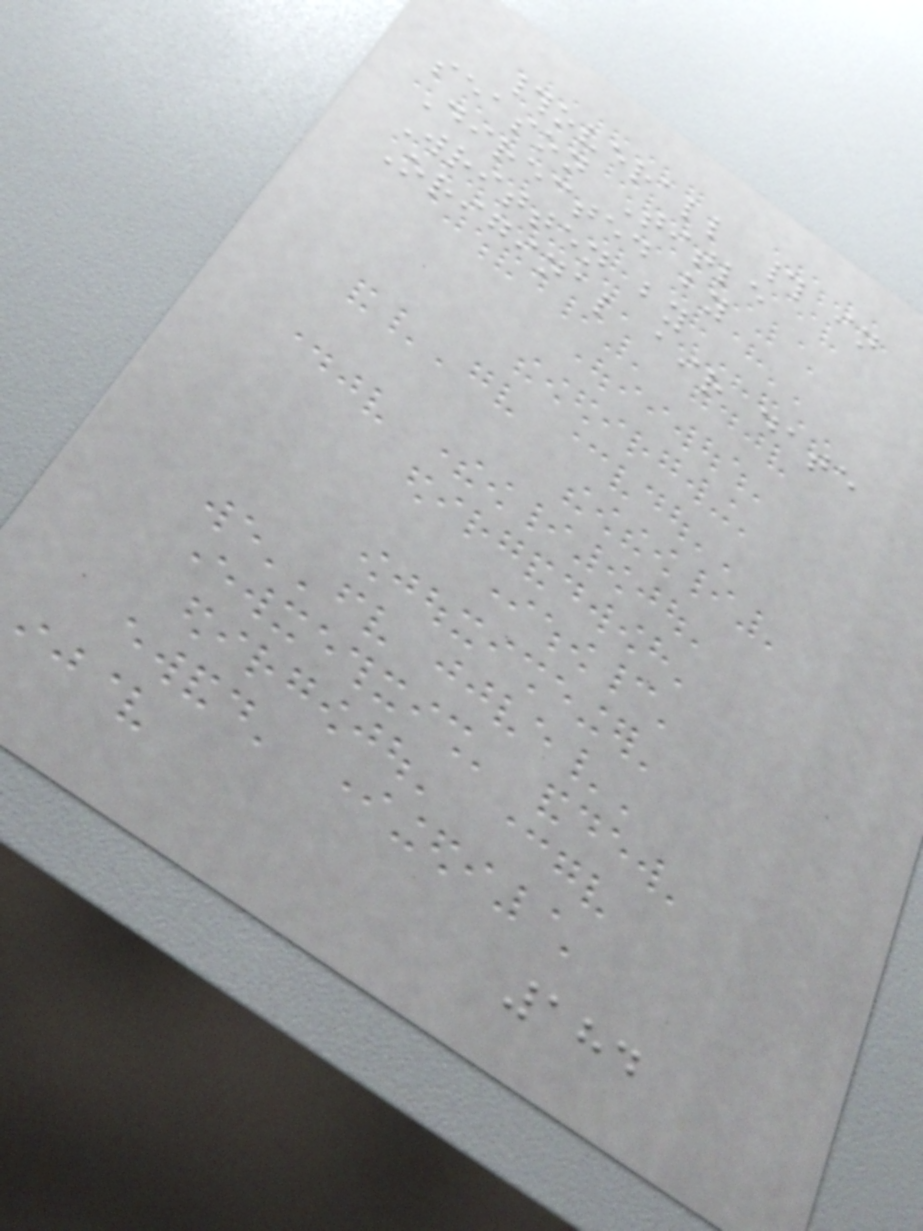#overall # in
season Title
Directed by
Written by
Original air date
184
